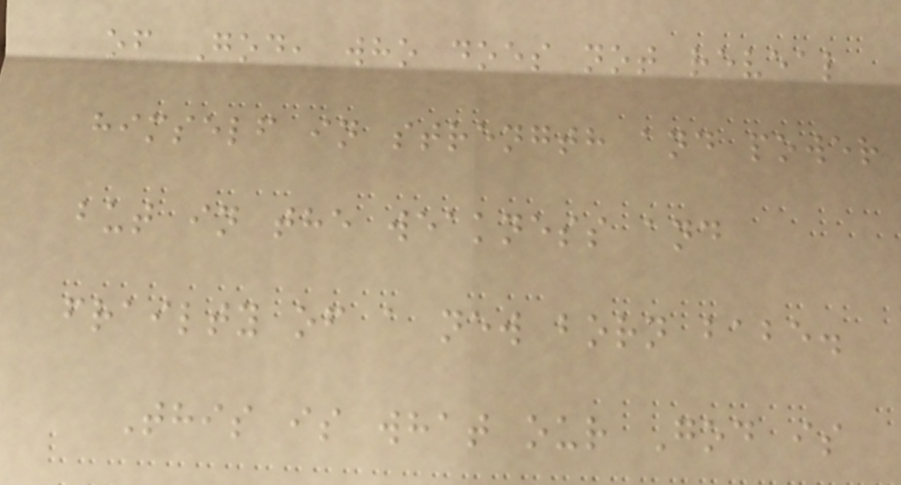of God, who does not reveal
himself in strength and power
but in the weakness and
frailty of a new born babe.
This is what our God is
